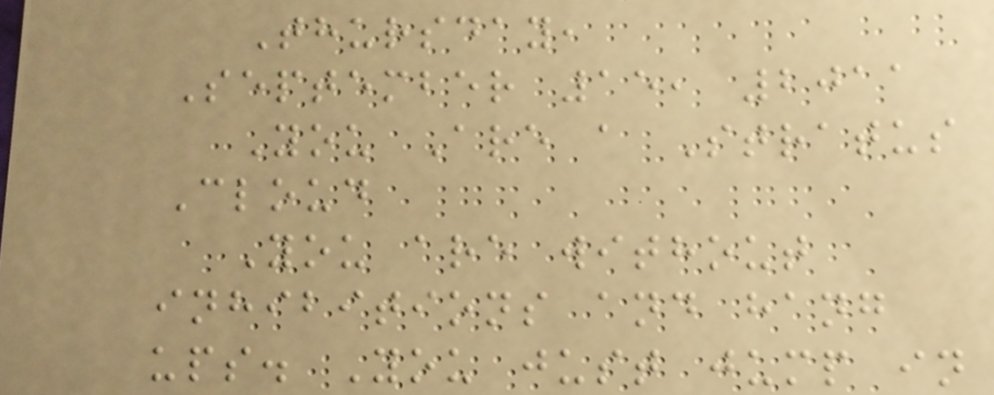Thursday,
September 15, 2011
You Are a Stratus
Cloud
You are without
inhibitions and hang
ups. You just jump in
